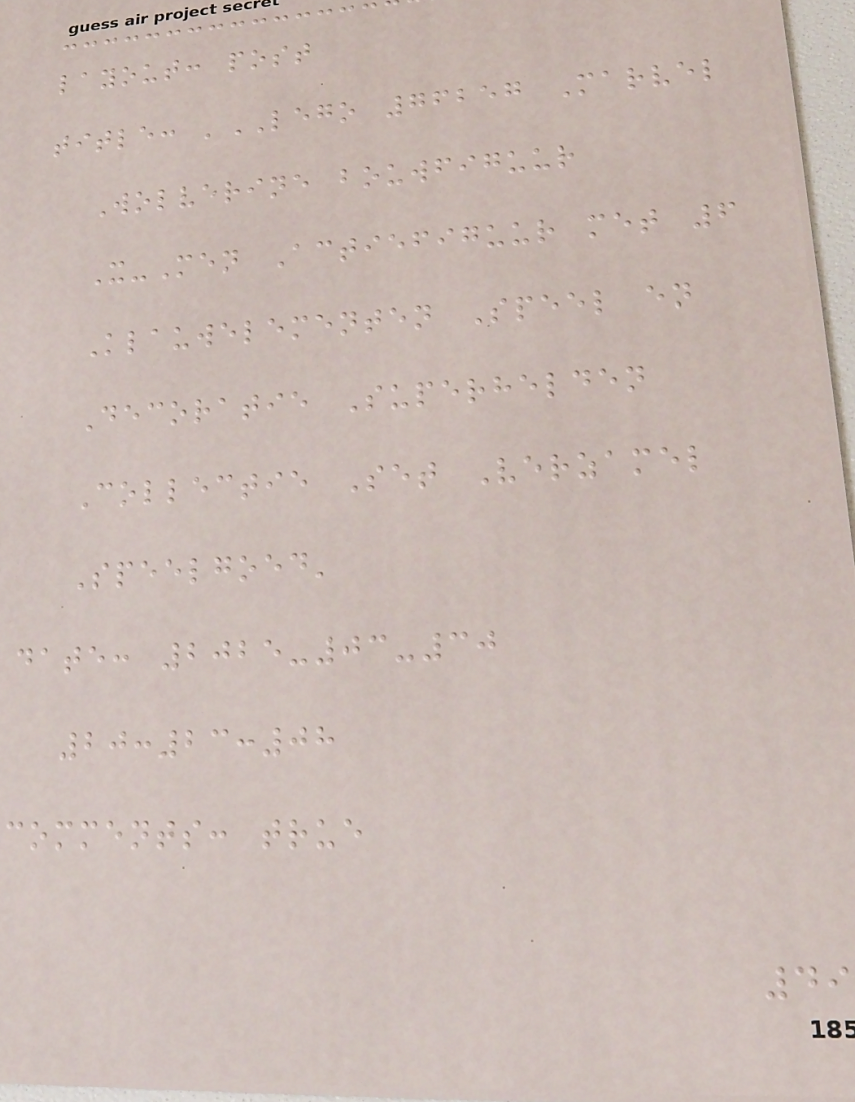layout: post
title: 'LEGO 76257 Marvel
Wolverine bouwfiguur
X-Men Actiefiguur met 6
Klauwelementen Speel en
Decoratie Superhelden
Collectie Set Verzamel
Speelgoed'
date: 2025-03-30
20:23:08
comments: true
49
